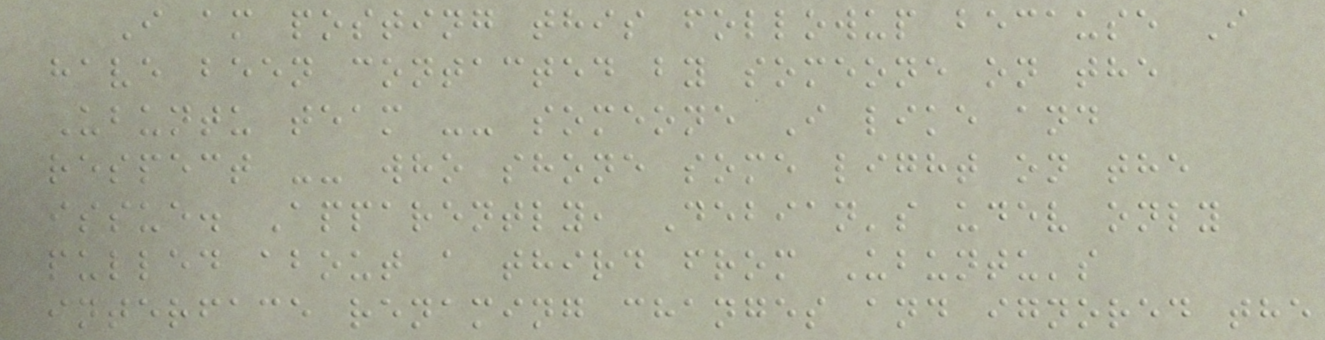I am posting this followup because I
have been contacted by someone on the
Ubuntu team -- someone I like and
respect -- who shone some light on the
issue. Apparently, Debian's udev only
pulled about a third from Ubuntu's
interface renaming changes and ignored the
